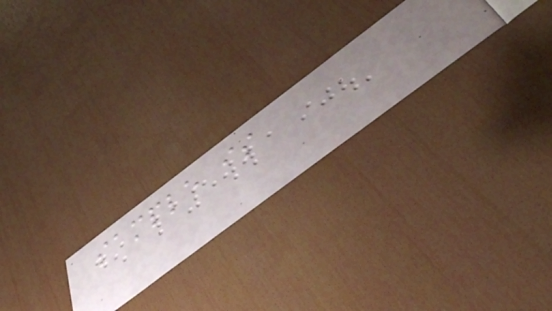sample is
